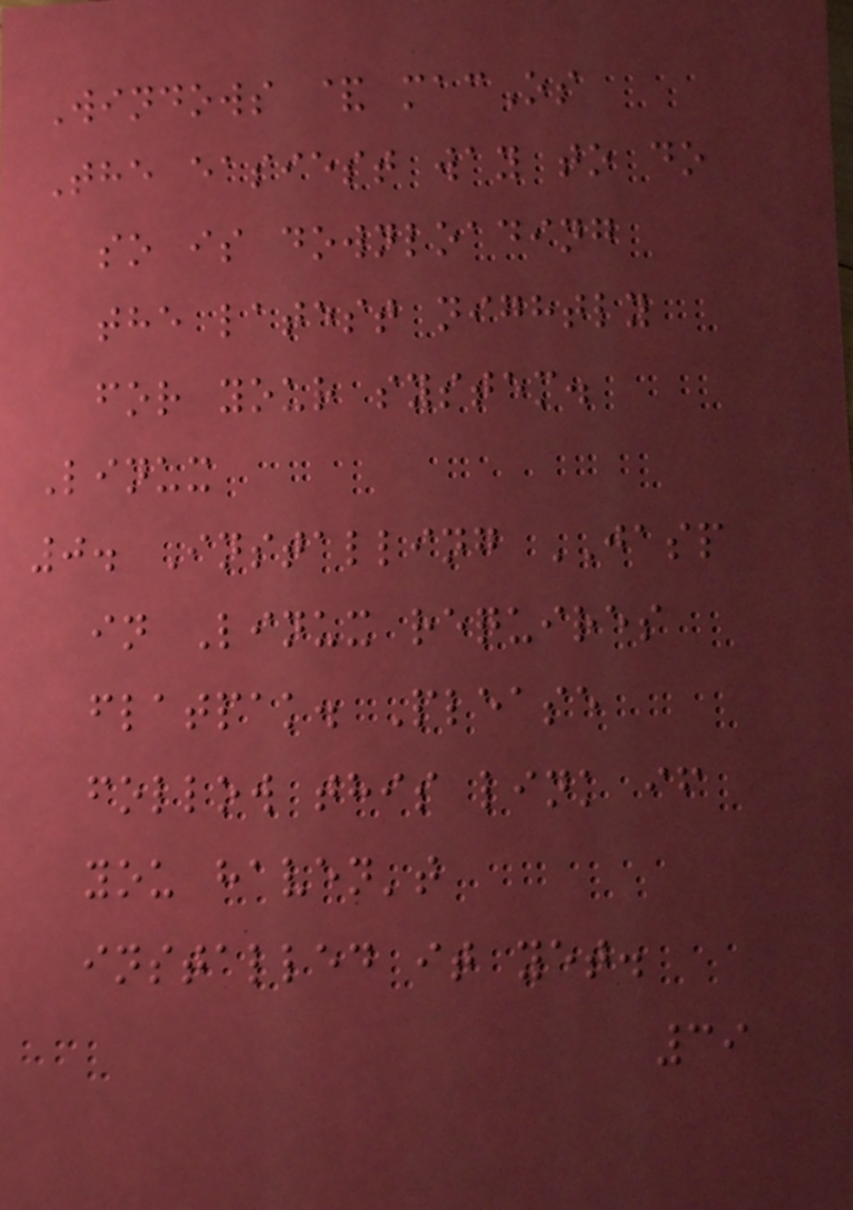Windows & macOs
The easiest way to do
so is downloading
the latest nightly
for your system.
Linux
0. Installing JASP
in Linux requires
flatpak. Please
follow this link if
you haven't
installed it yet.
39
